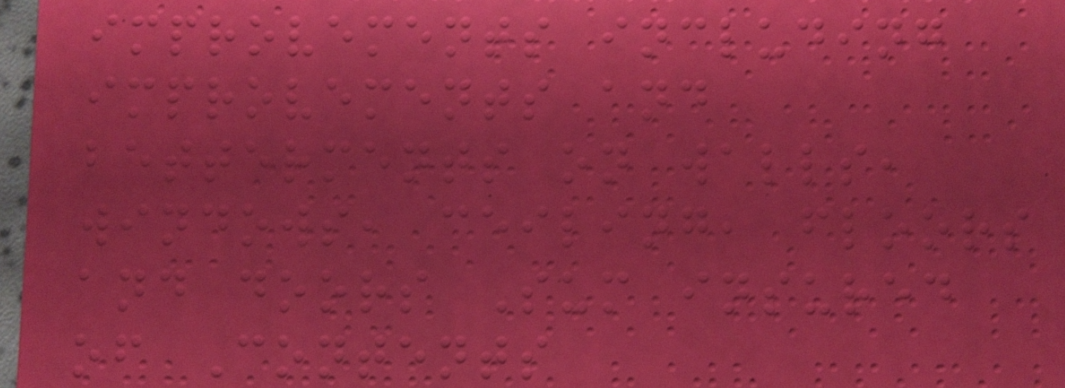improvements including
improvements and
betterments on walls,
windows, ceiling, floors
and doors Sum insured
of Contents
